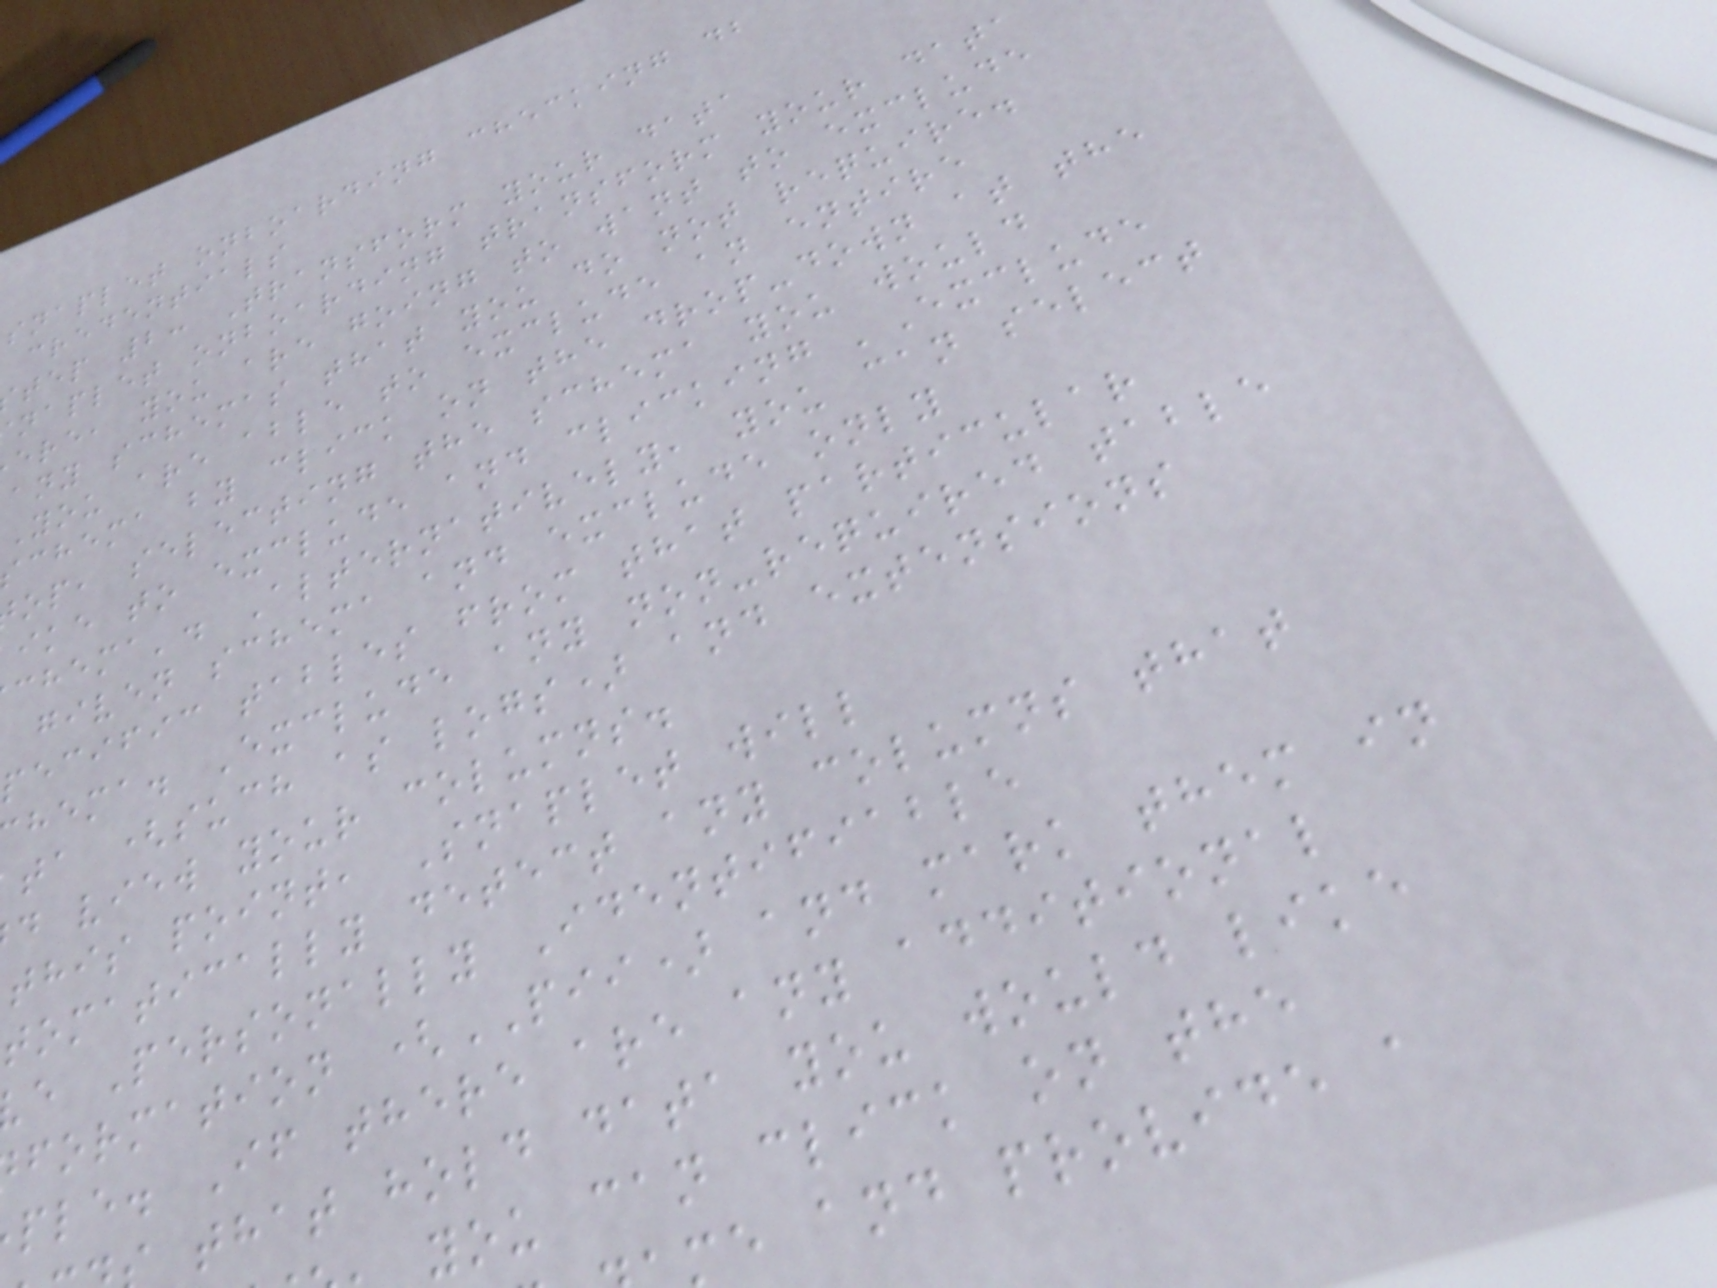snaplet onboarding checking db
credentials
tep 2: Transform your data
naplet onboarding transform your data
ere, you are going to want to exclude
any schemas that you do not require.
You are able to exclude an entire
chema by click on the drop-down at the
op, selecting the schema you would
ike to exclude and clicking 'Exclude
chema'. Alternatively, you can select
given schema and exclude only
pecific tables from that particular
hema. Exclude any non-required table
ta (such as logs) and extensions
d view your columns.
this point, Snaplet will
tomatically detect any columns that
e Personally Identifiable
formation (PII) and mark them in
ple. If there are any additional
that hold data you would like
you can click on the
e and provide a
